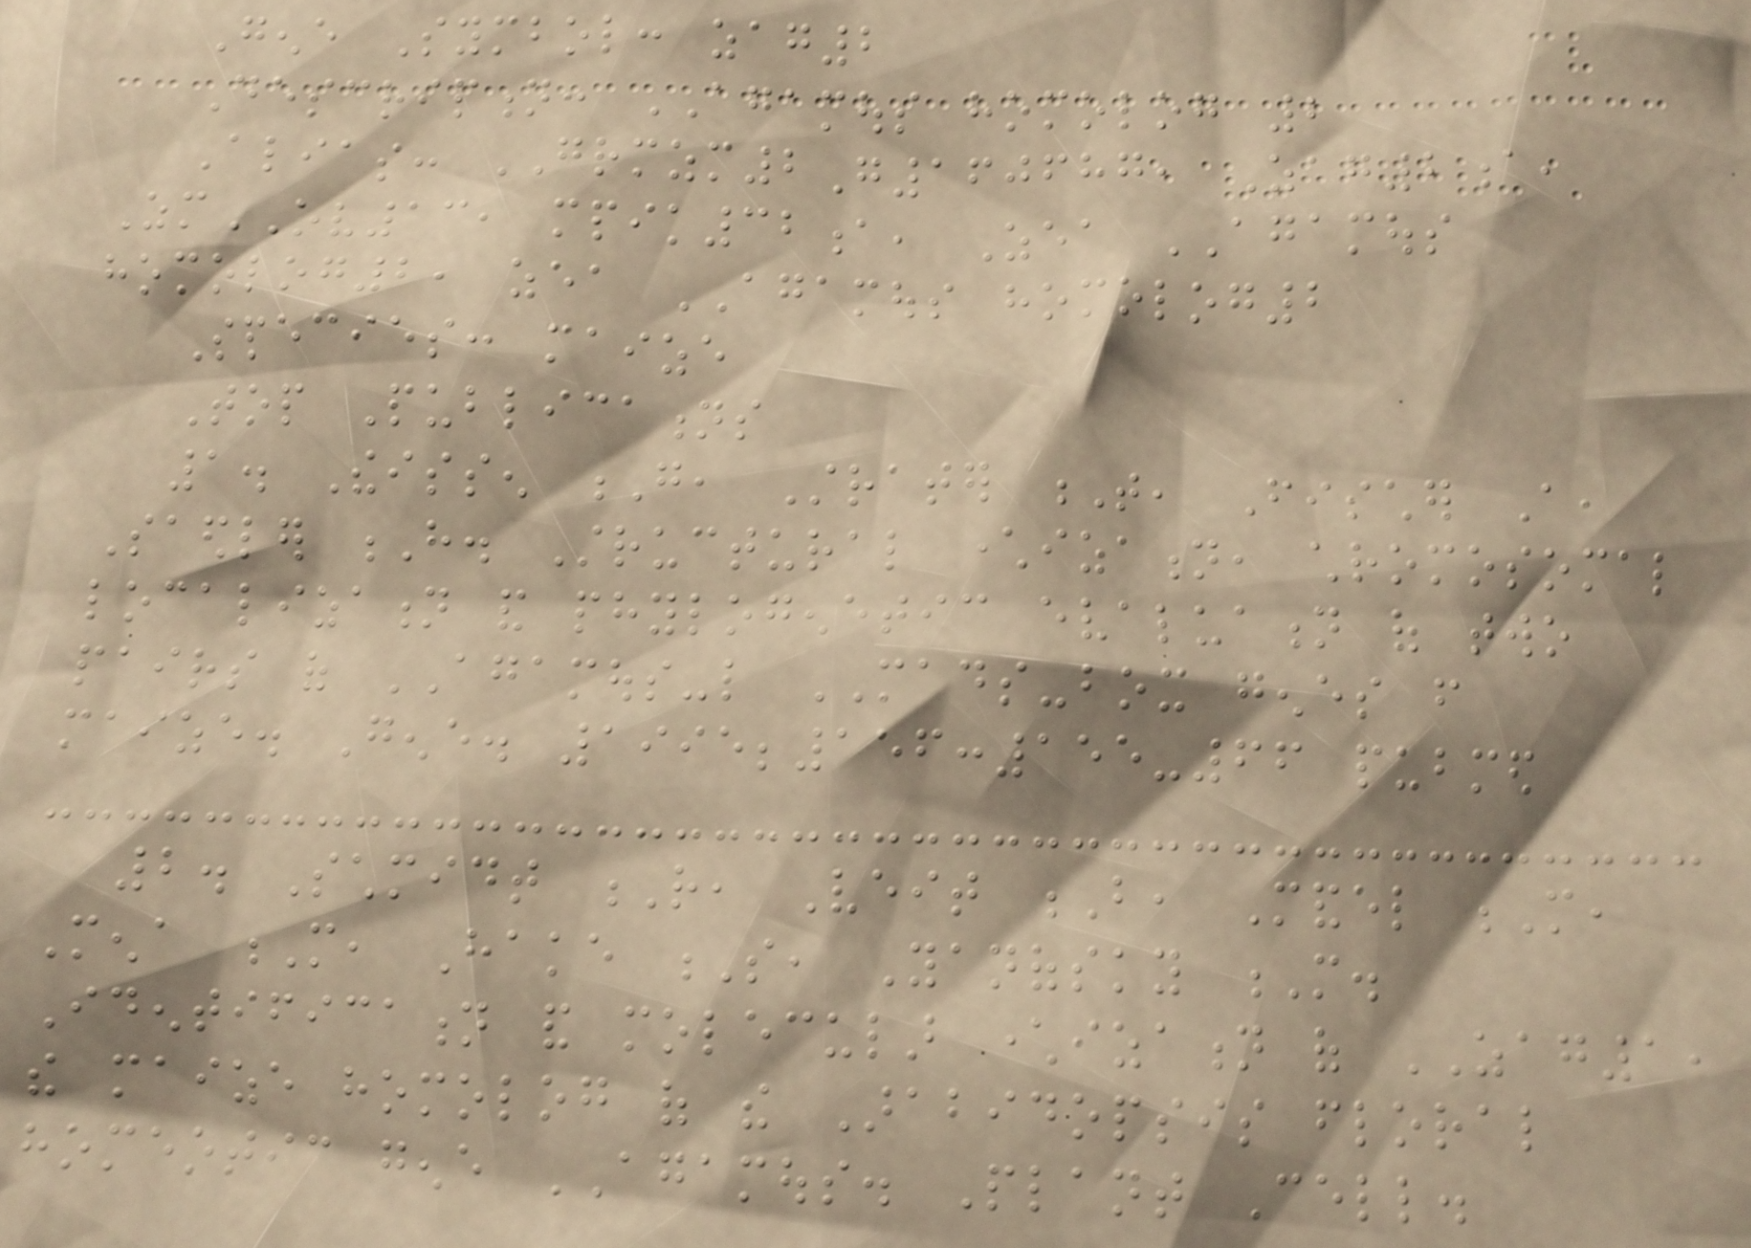Gene Symbol: zag2
Description: AGAMOUS homolog 2
Alias: GRMZM2G160687, Zag2a,
ZmOV13, mpik32a, Zea AGAMOUS
homolog2, zea AGAMOUS homolog2
Species: maize
Top Publications
1. Theissen G, Strater T, Fischer A,
Saedler H. Structural characterization, chromosomal
localization and phylogenetic evaluation of two
pairs of AGAMOUS-like MADS-box genes from
maize. Gene. 1995;156:155-66 pubmed
2. Schmidt R, Veit B, Mandel M,
Mena M, Hake S, Yanofsky M.
Identification and molecular characterization of ZAG1,
the maize homolog of the Arabidopsis floral
homeotic gene AGAMOUS. Plant Cell.
